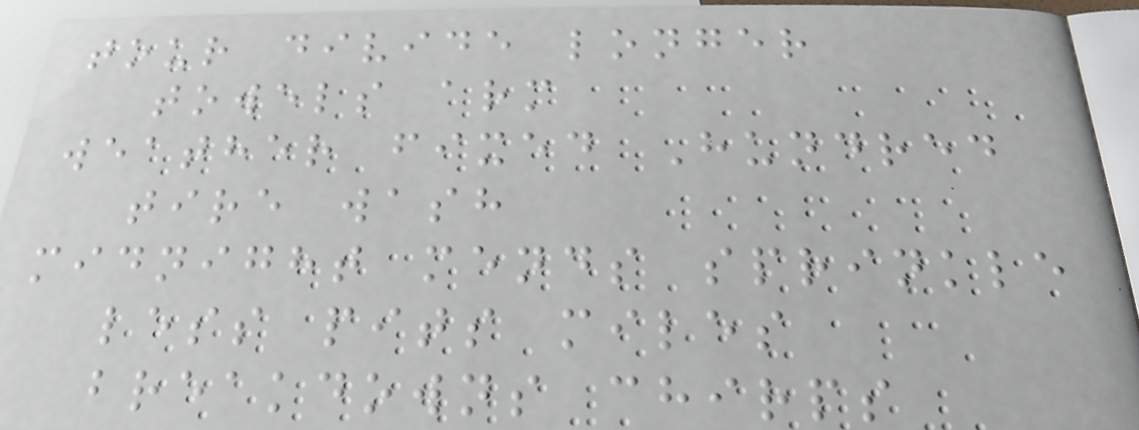tour divide longer
towels arm
weather fixed Hundred
tire wash
midnight mends sprinkle
less pits miles
breakdowns chirps
